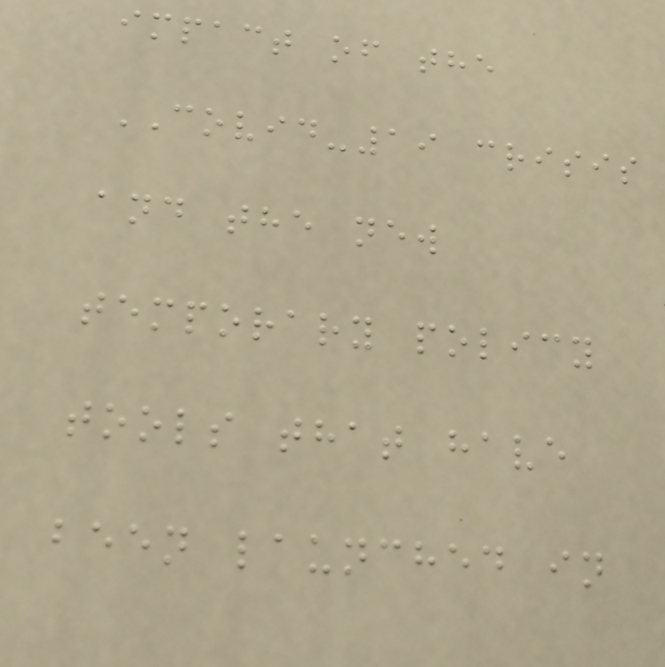impact of the
COVID-19 crisis
and the new
temporary policy
tools that have
been launched in
